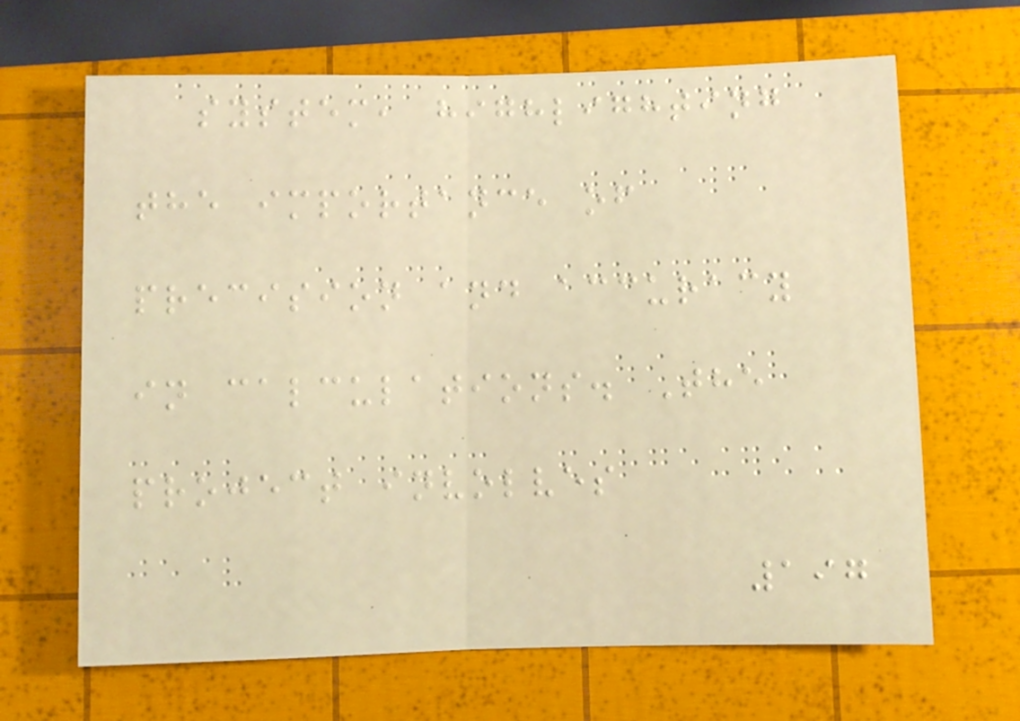system, highlighting
the importance of
precision and accuracy
in calculations. The
project involves
197
